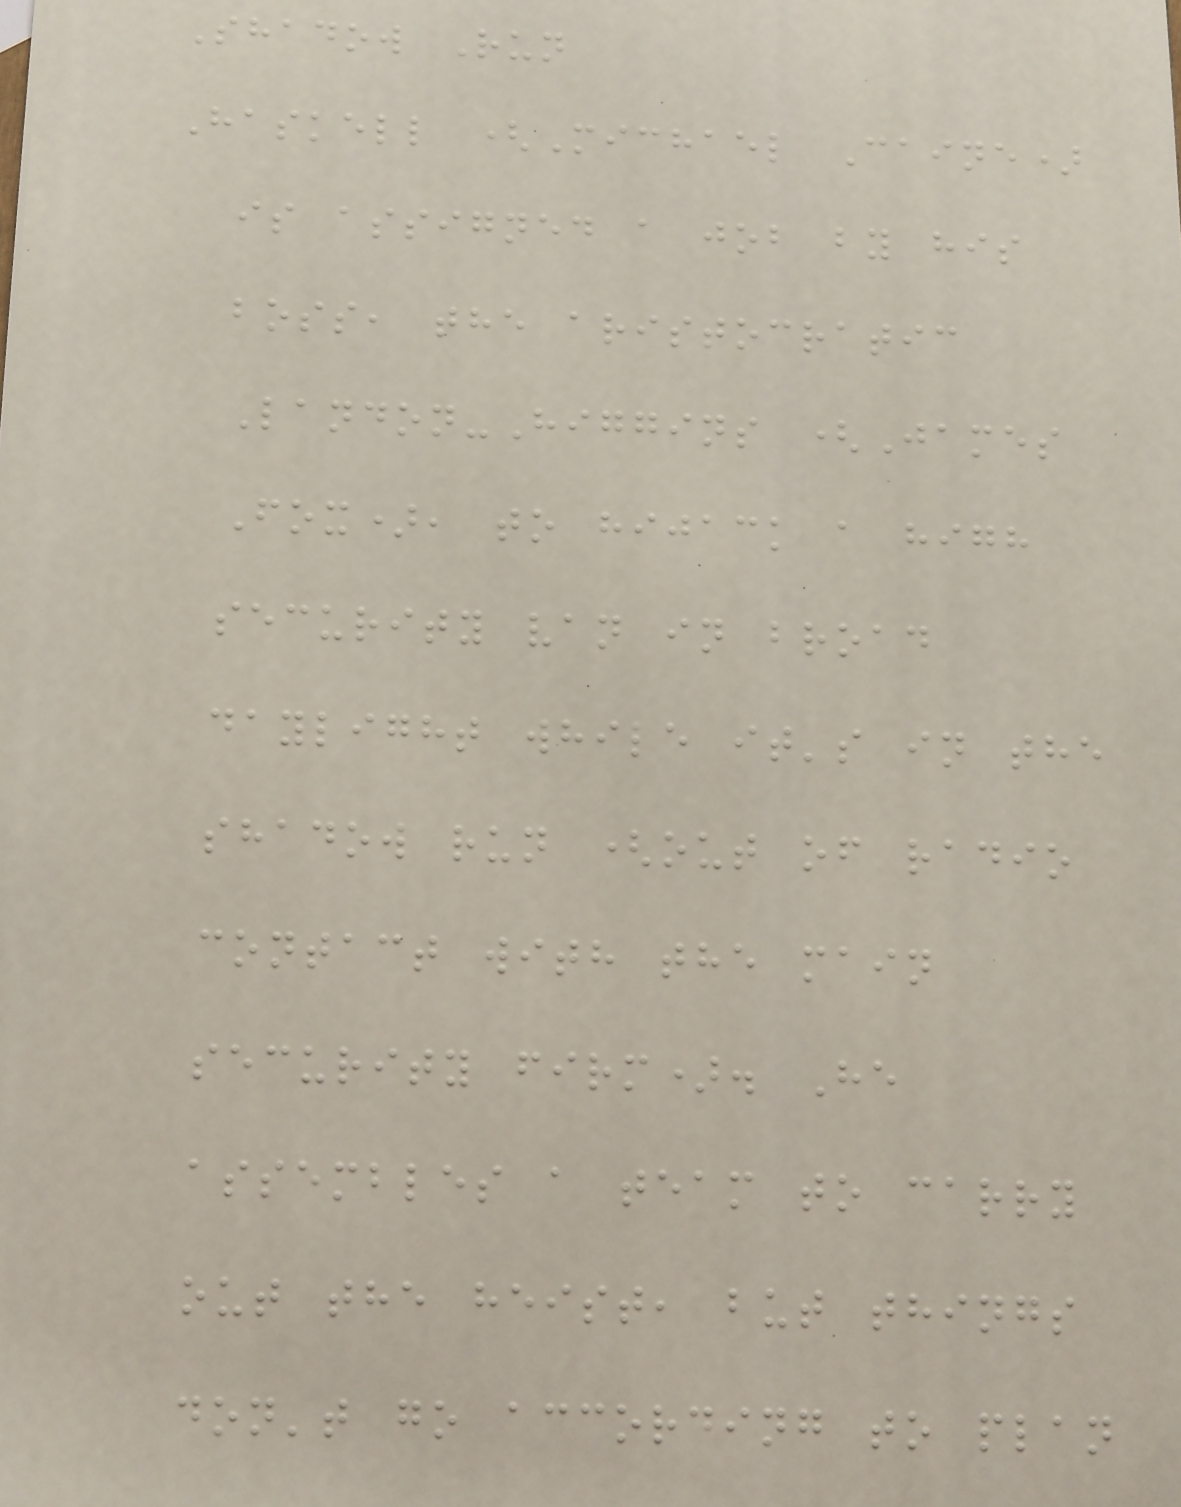Shadow Run
Haskell (Michael Caine)
is assigned a job by his
boss, the aristocratic
Landon-Higgins (James
Fox), to hijack a high
security van in broad
daylight while it's in the
shadow run (out of radio
contact with the main
security firm). He
assembles a team to carry
out the heist, but things
don't go according to plan
